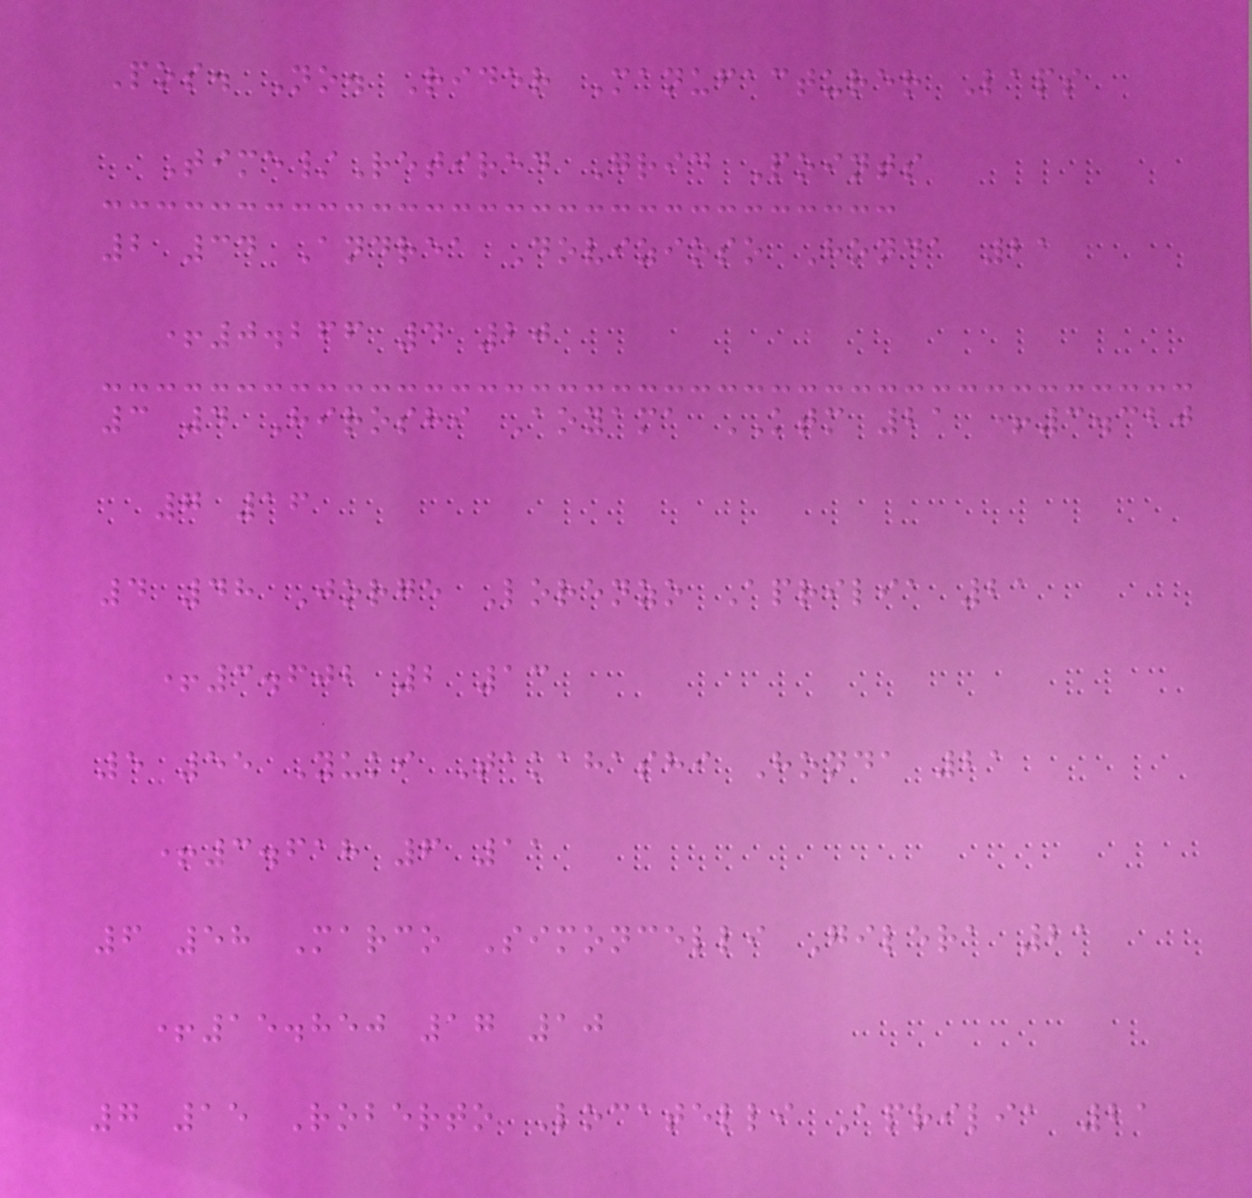Pos. No. Rider Manufacturer Laps
Time/Retired Grid Points
2 34 Andrea Dovizioso Honda 21
+0.266 4 20
3 4 Hiroshi Aoyama KTM 21 +3.320
7 16
4 48 Jorge Lorenzo Aprilia 21
+3.602 2 13
5 55 Yuki Takahashi Honda 21
+3.618 6 11
6 58 Marco Simoncelli Gilera 21
+15.850 17 10
7 15 Roberto Locatelli Aprilia 21
